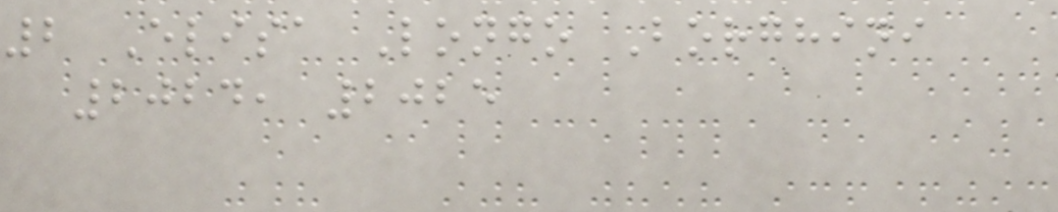2 Elisa Longo Borghini
2024, 2025
